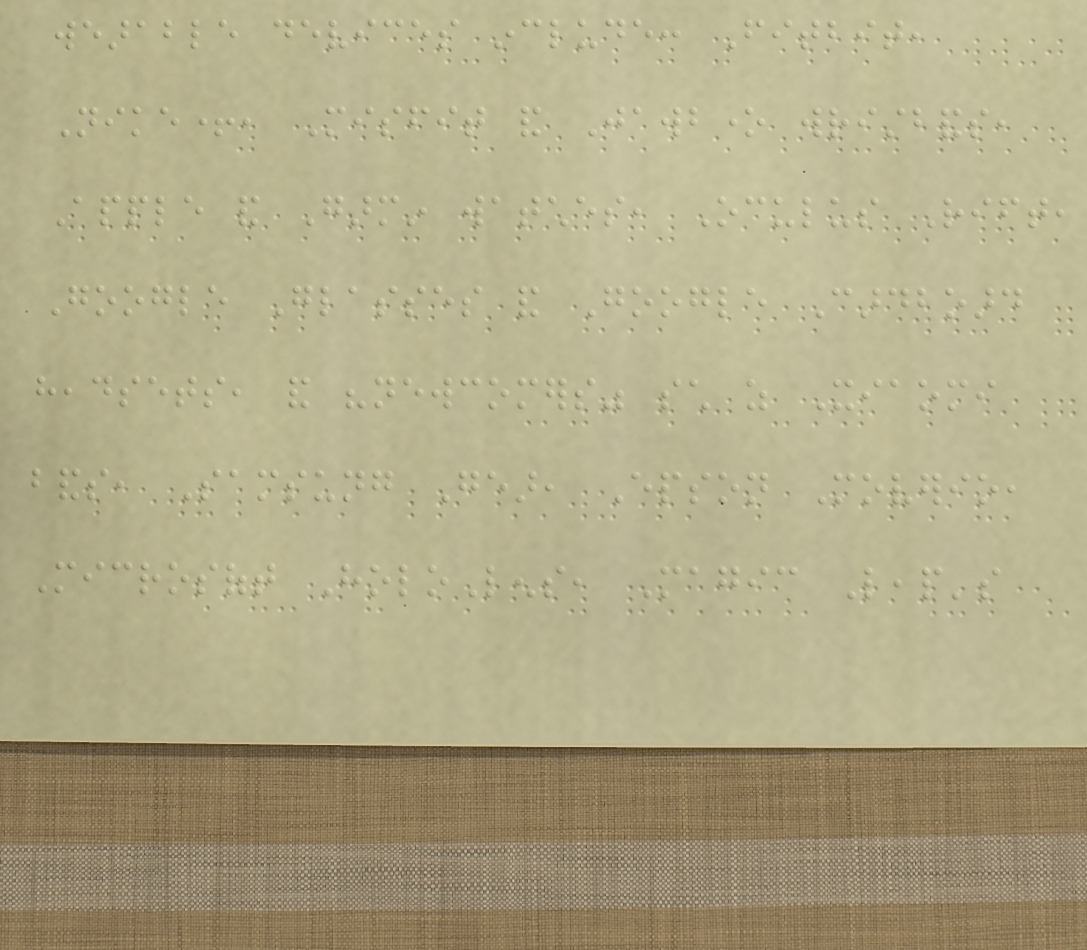wearable devices include: Fitbit,
Nike+, Misfit and Jawbone wristbands,
Apple and Garmin watches, Oculus Rift,
Google Glasses and Google Cardboard
headsets, and "newcomers" such as Xiaomi
bands, Samsung Gear, Epson Moverio,
Microsoft HoloLens, Magic Leap's
